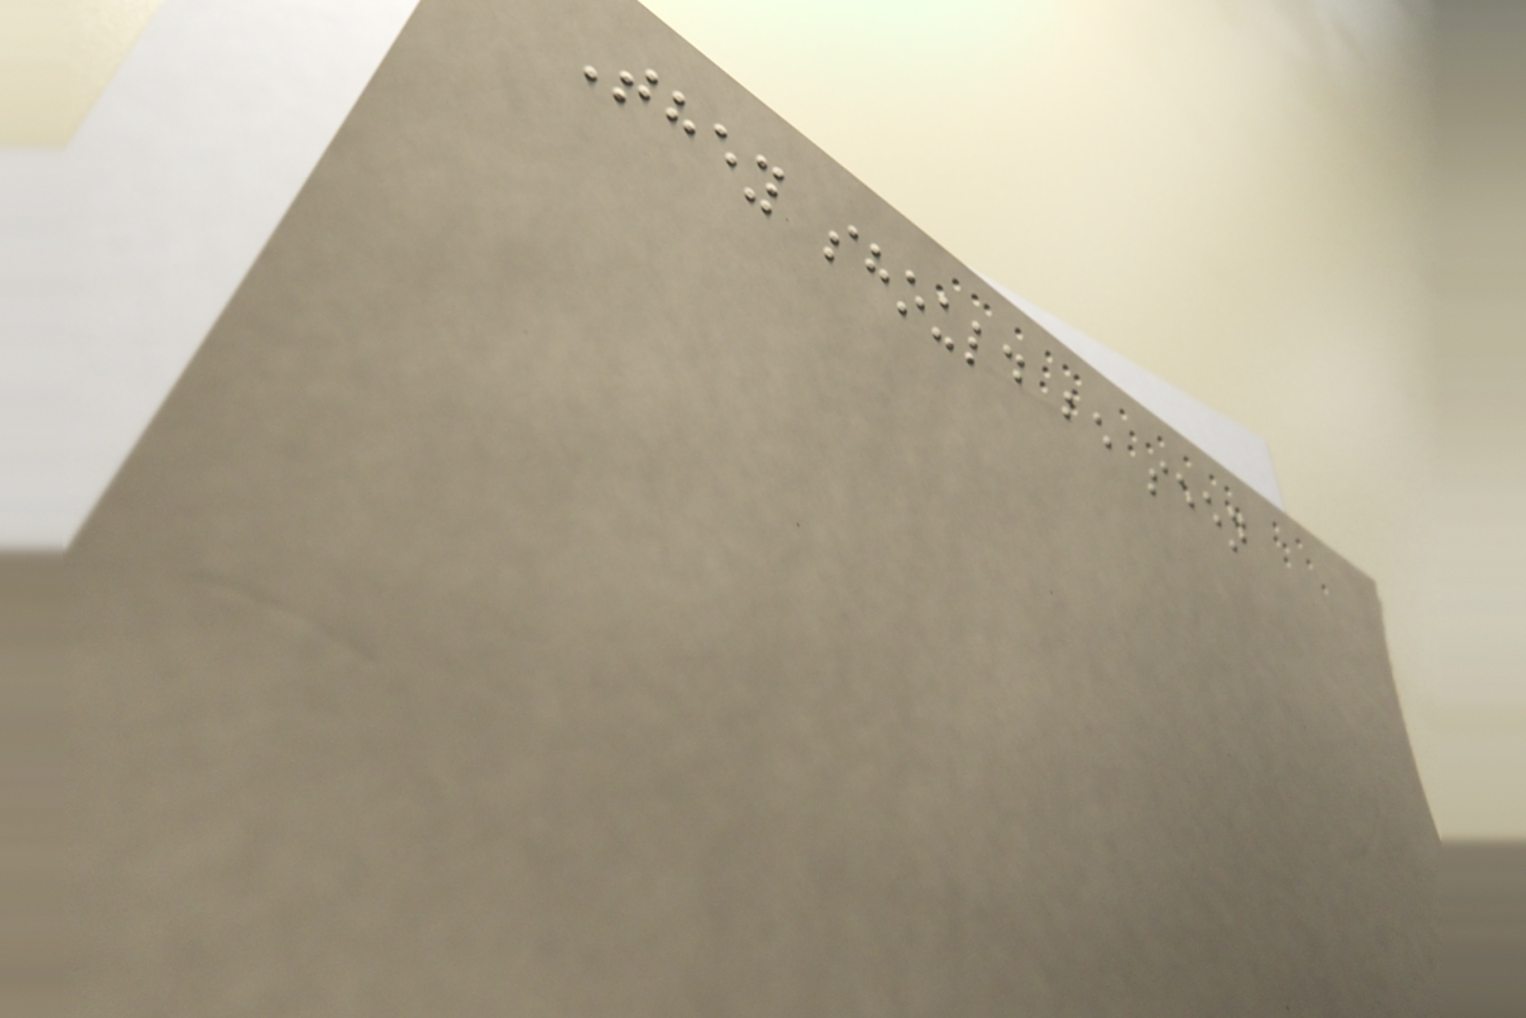They should be seen
